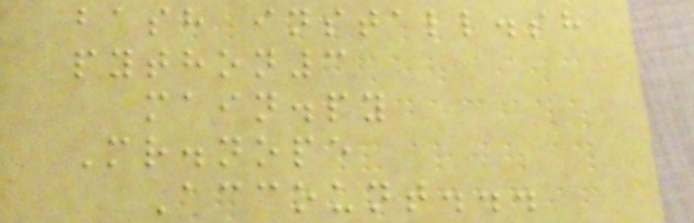bash install.sh
python3
main.py
Mr.nope
Account...
